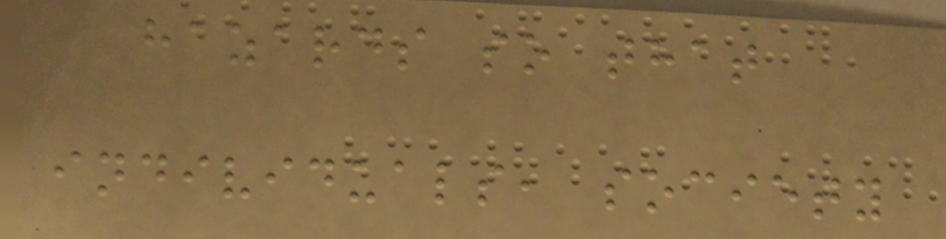hazards so that
individuals, society
